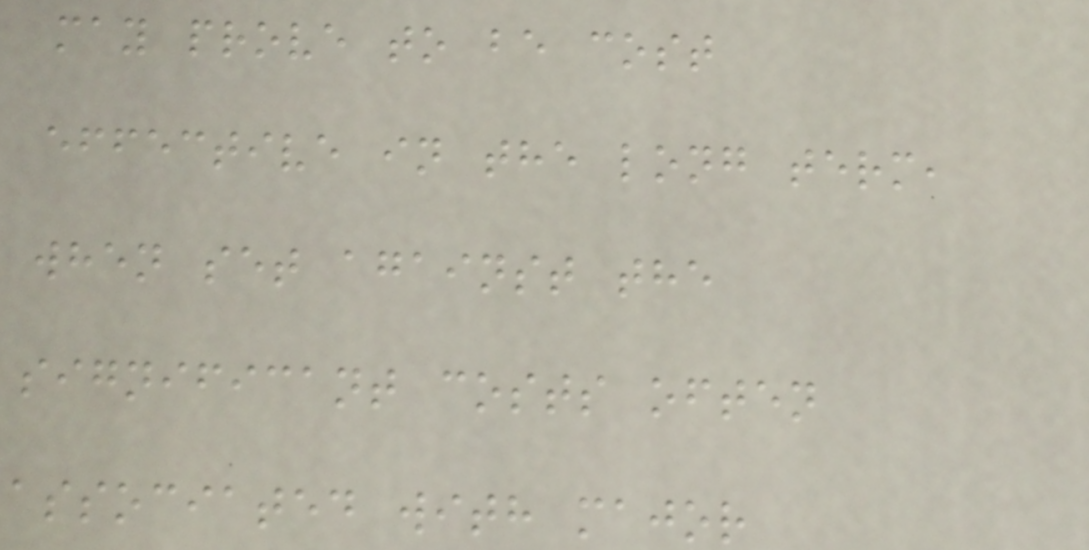may prove to be cost
effective in the long term,
when set against the
significant costs often
associated with major
